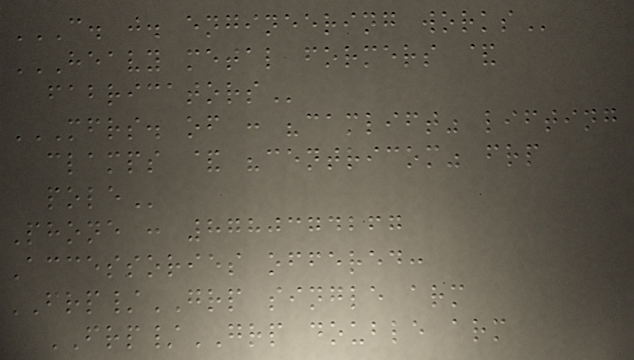C. J. ENGINEERING WORKS
HEAVY METAL FORMERS &
FABRICATORS
MFRS. OF : "CAMLIFT" LIFTING
CLAMPS & "CENTRICOM" FRP
POLE
Phone : 8780374267
Accessories offered:
FRP/GRP single arm
FRP/GRP double arm
